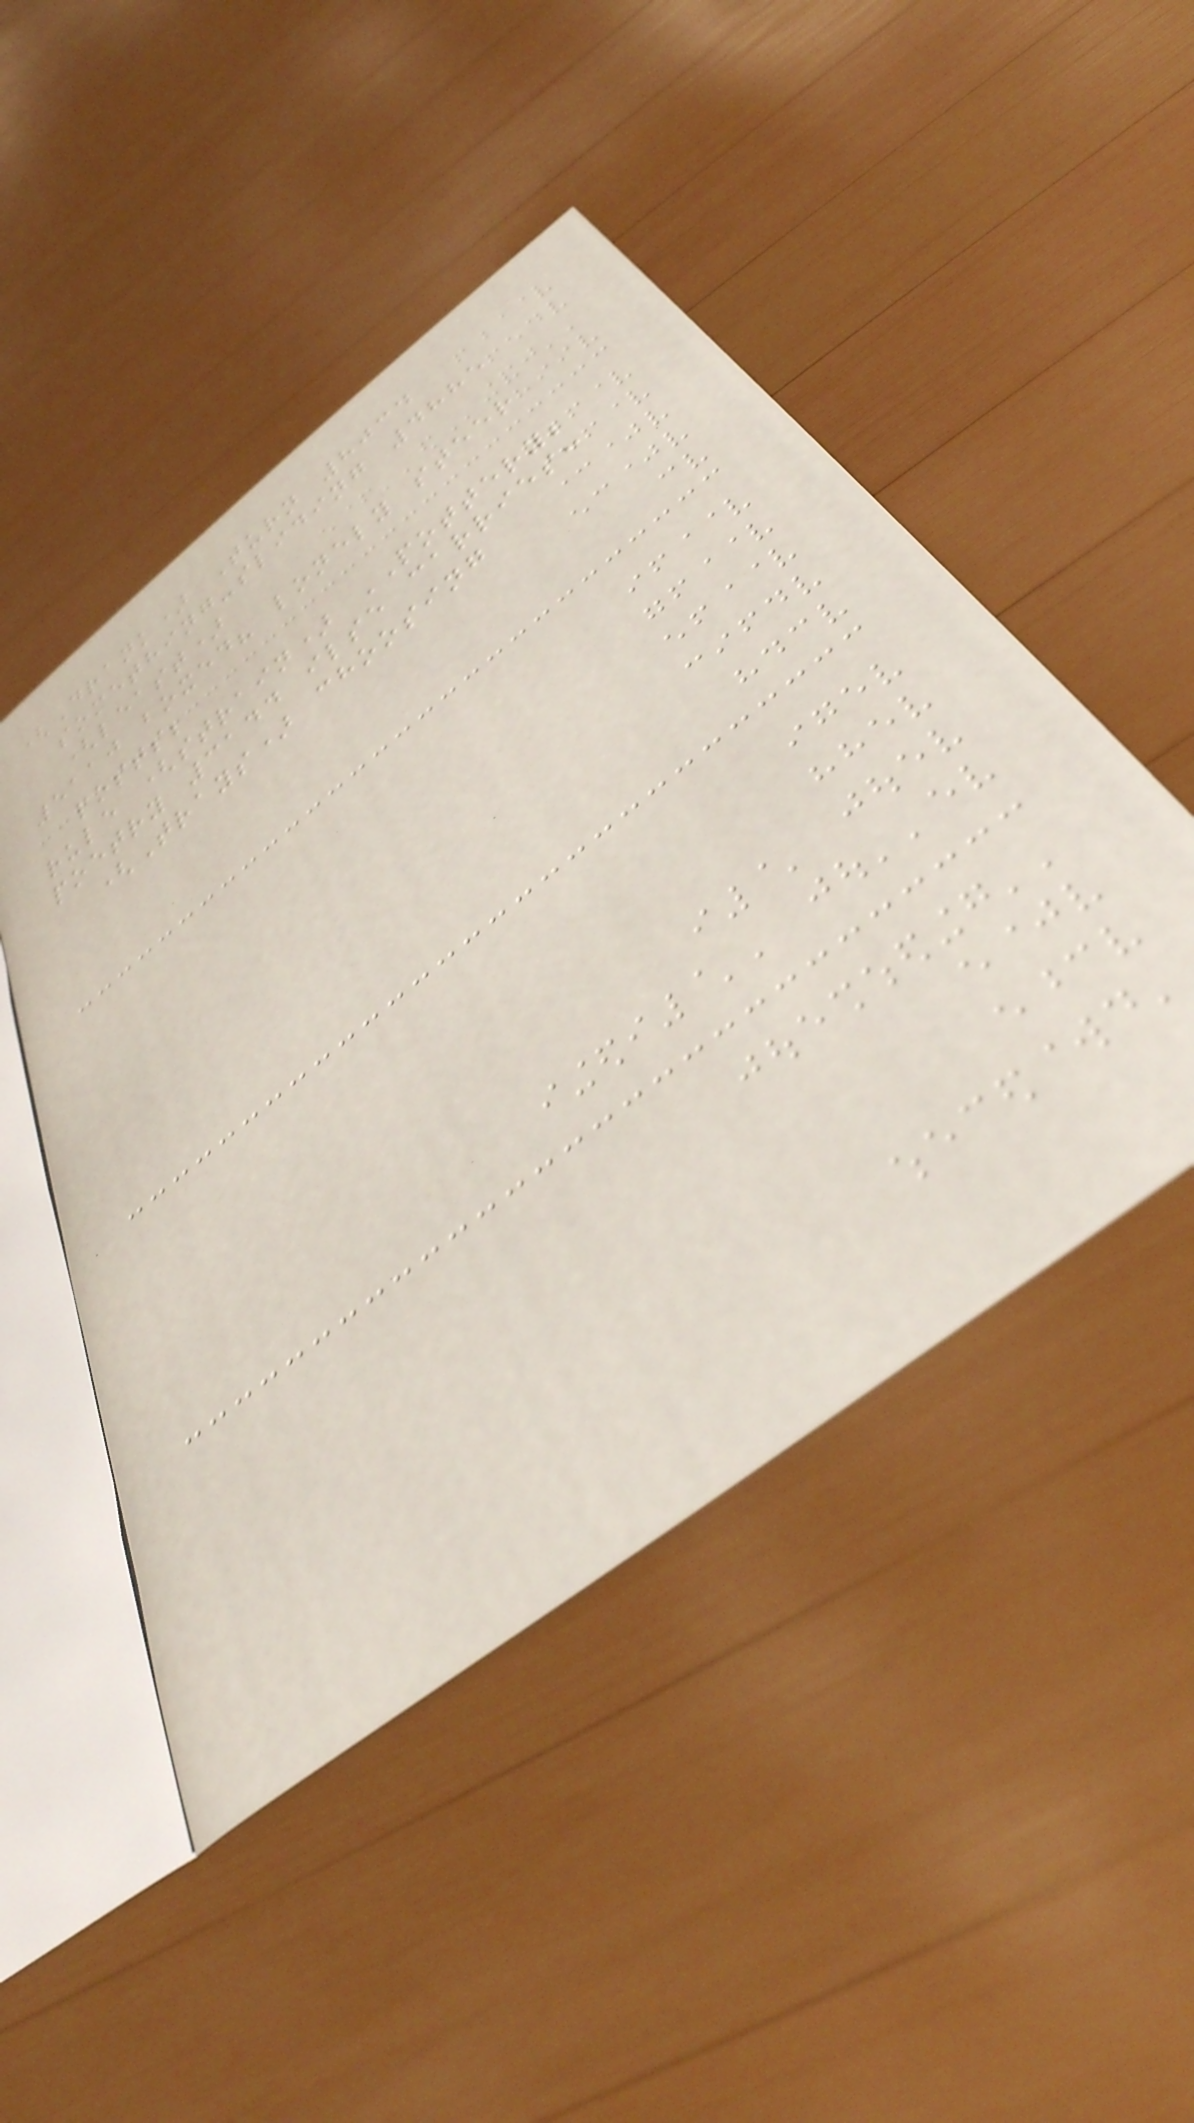(Drank) Turn 8034
something-sliding 4885
(least)
5110 boxed? lonely steer
posts;
rule (strain) POTTERY;
poetry 3144 ilse carries:
(Trays) choosing
